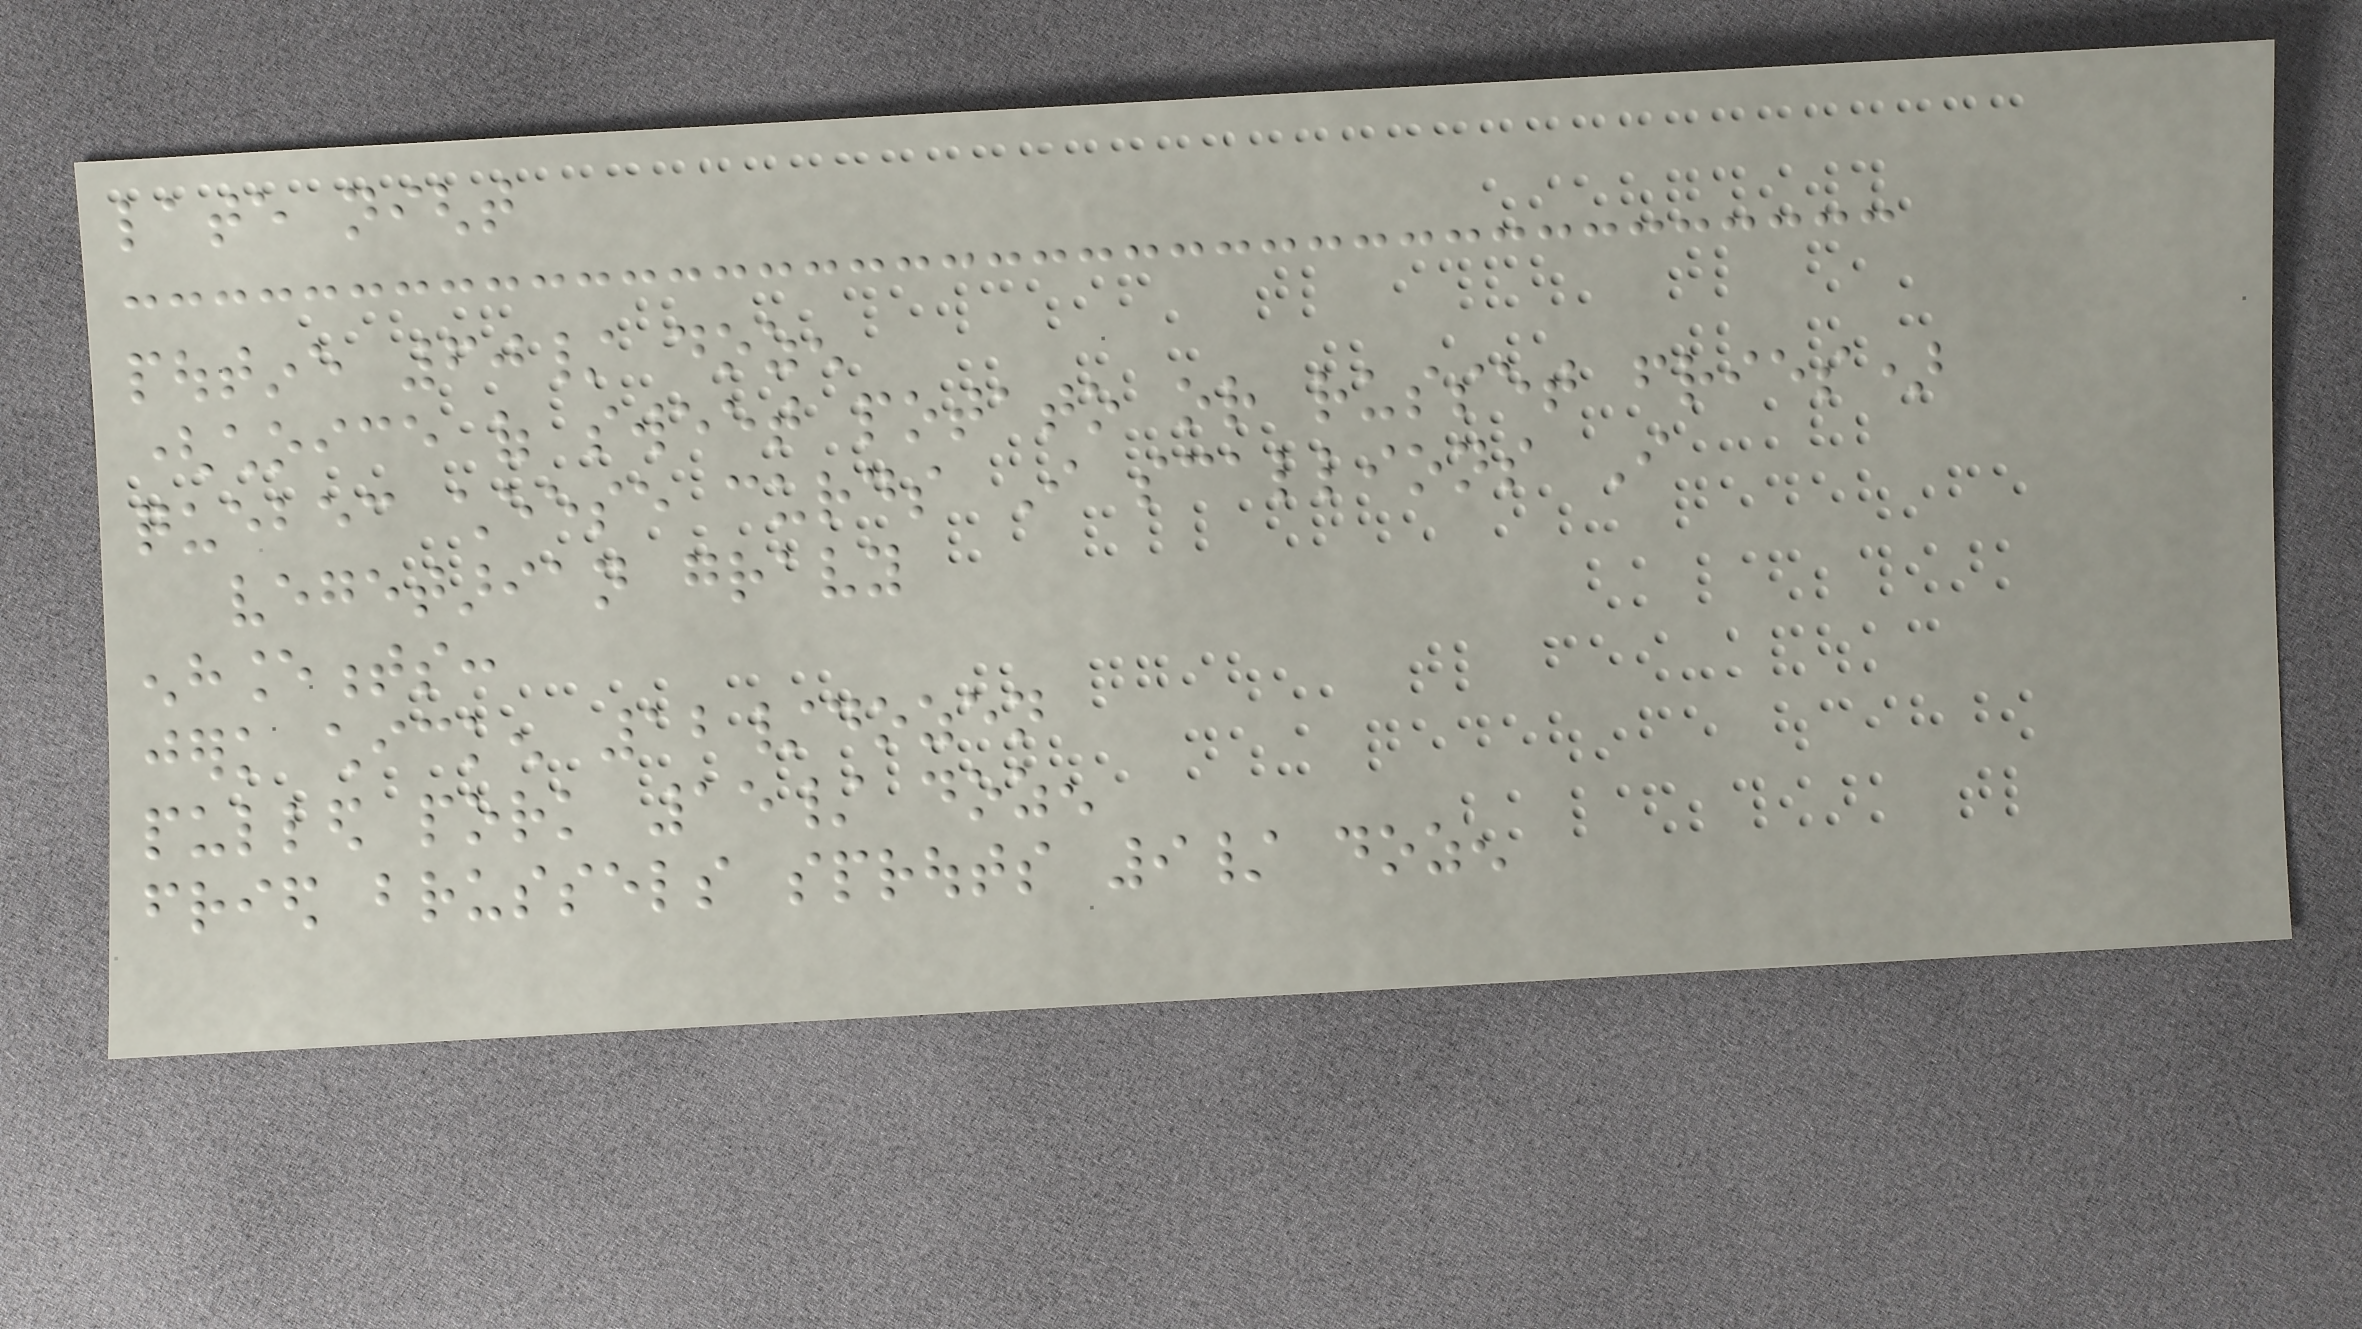late night
poutine 60/ dozen
(choice of sweet potato or russet fries)
quebec cheese curds I scallions I
vegetarian gravy
enhancements:
jerk chicken 12/dozen
pulled pork 15/ dozen
fried brussels sprouts 9/ dozen
